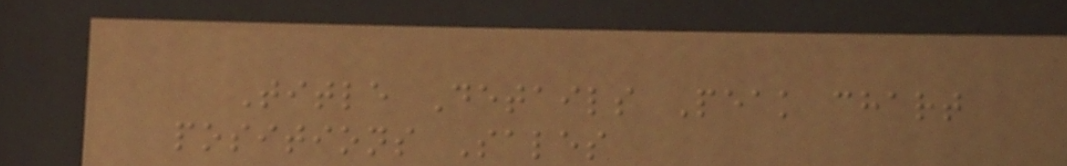Title Details Peak chart
positions Sales
